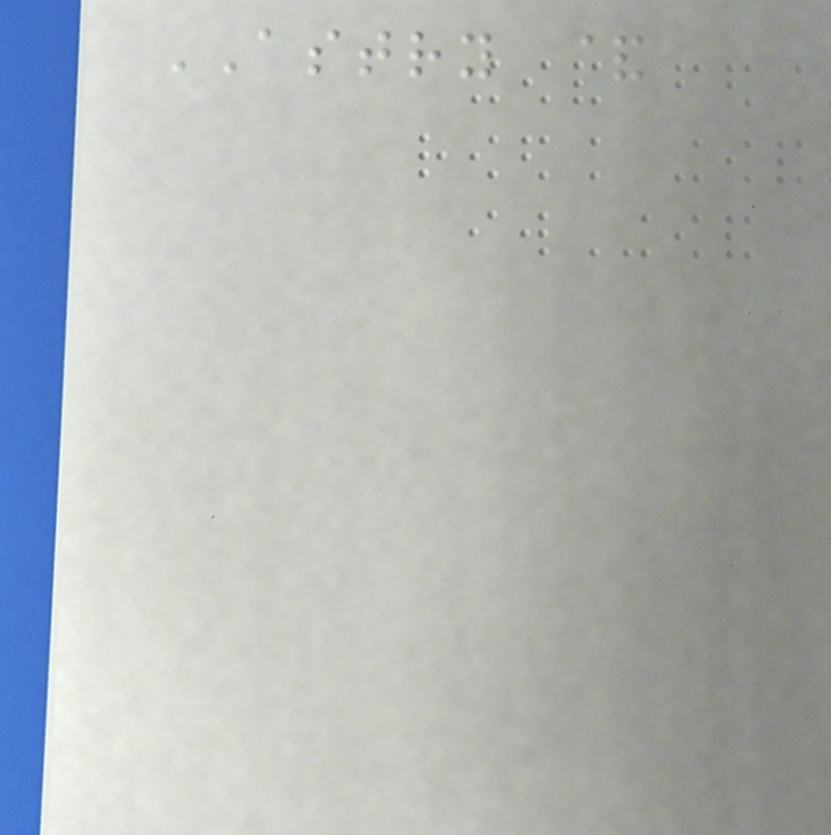ASTRY &
